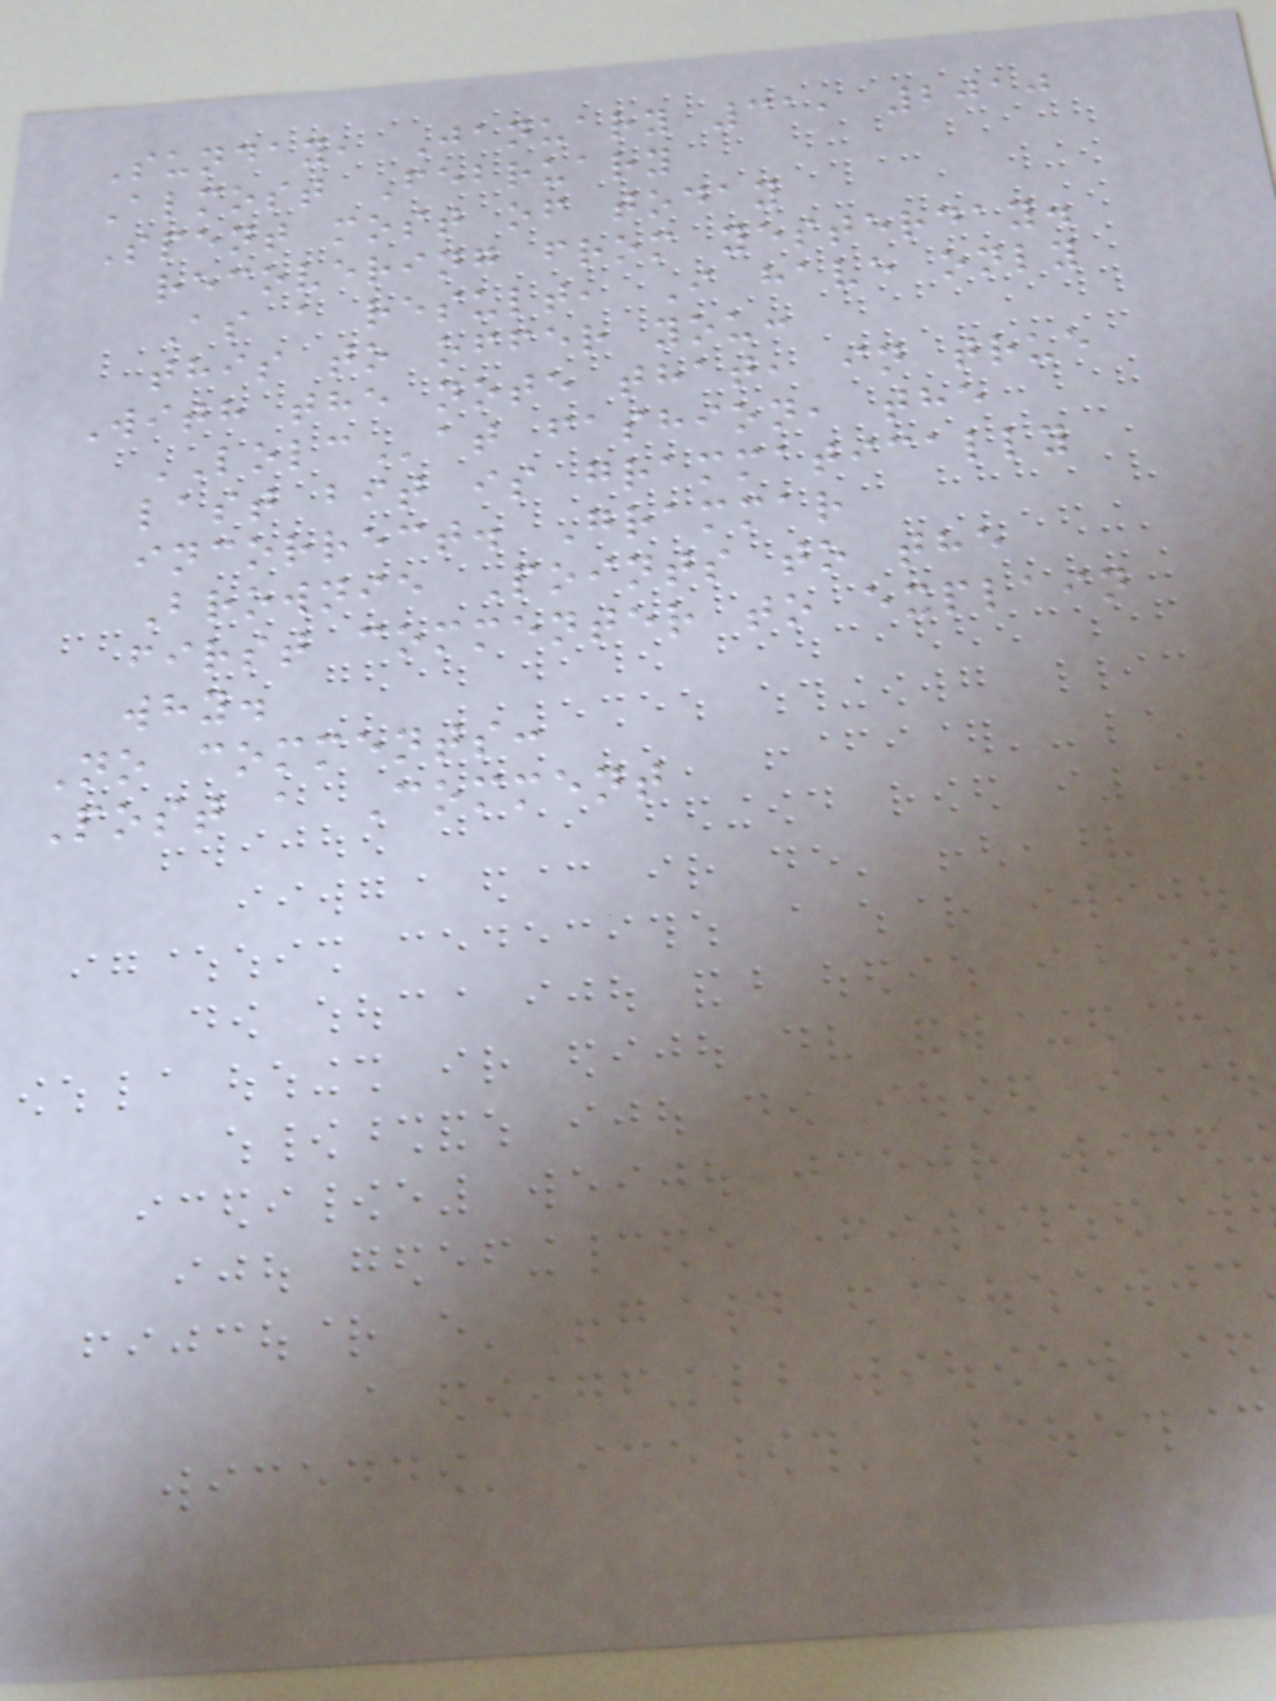Sunday, January 31, 2010
Almost February
Spent most of today
recovering from yesterday.
As a result, I have only
this to offer you:
With the note that, in true
LOLCat fashion, the
last bit is grammatically
incorrect. Grammar
Brownie Points to the
first commenter to explain
why.
No comments:
Post a Comment
